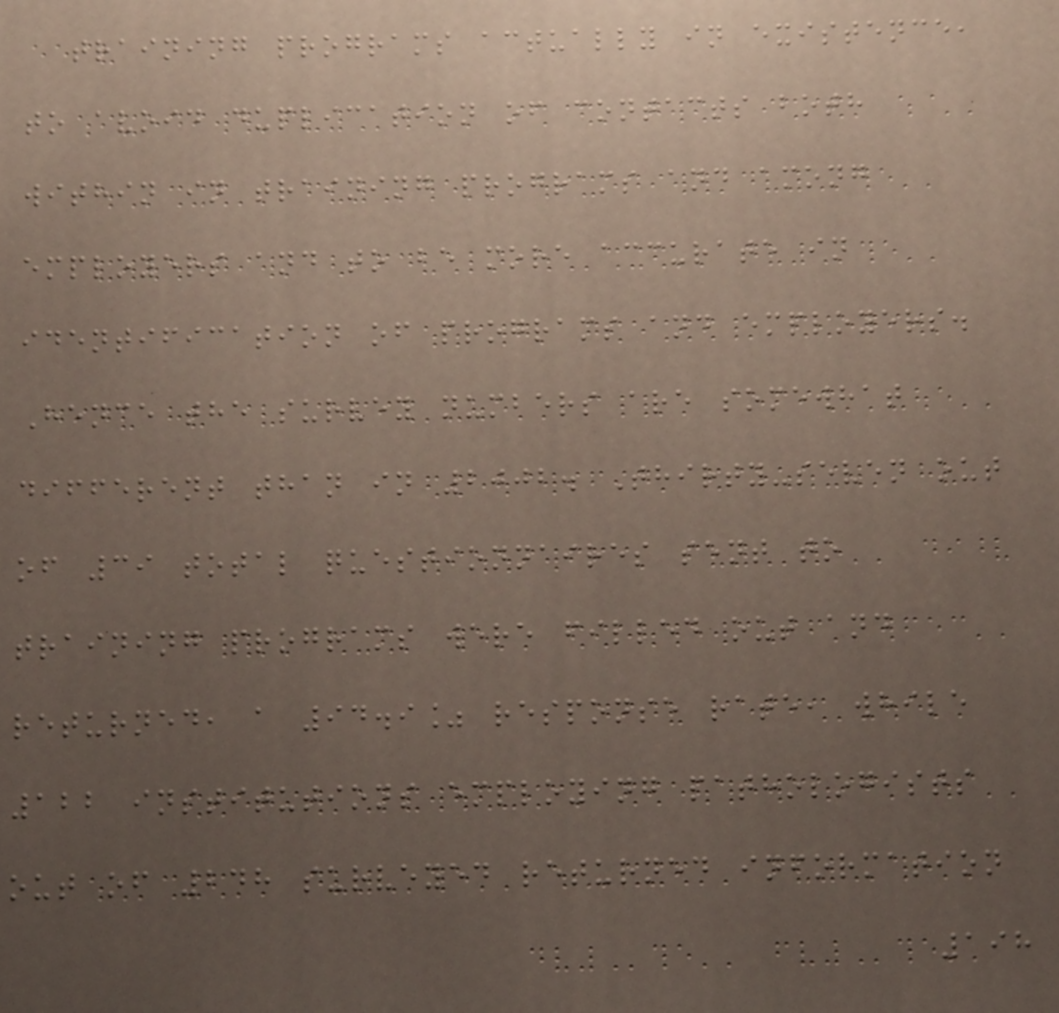training programs actually in existence,
to avoid duplication of contacts both
within in training programs and among
employers and to be more accurate in
identification of programs and employers.
Hence the survey numbers are somewhat
different than in 2002. Thirty-seven out
of 39 total questionnaires sent to
training programs were filled out and
returned, a 94.9% response rate, while
122 institutions employing pathologists
out of 248 surveyed returned information
198
